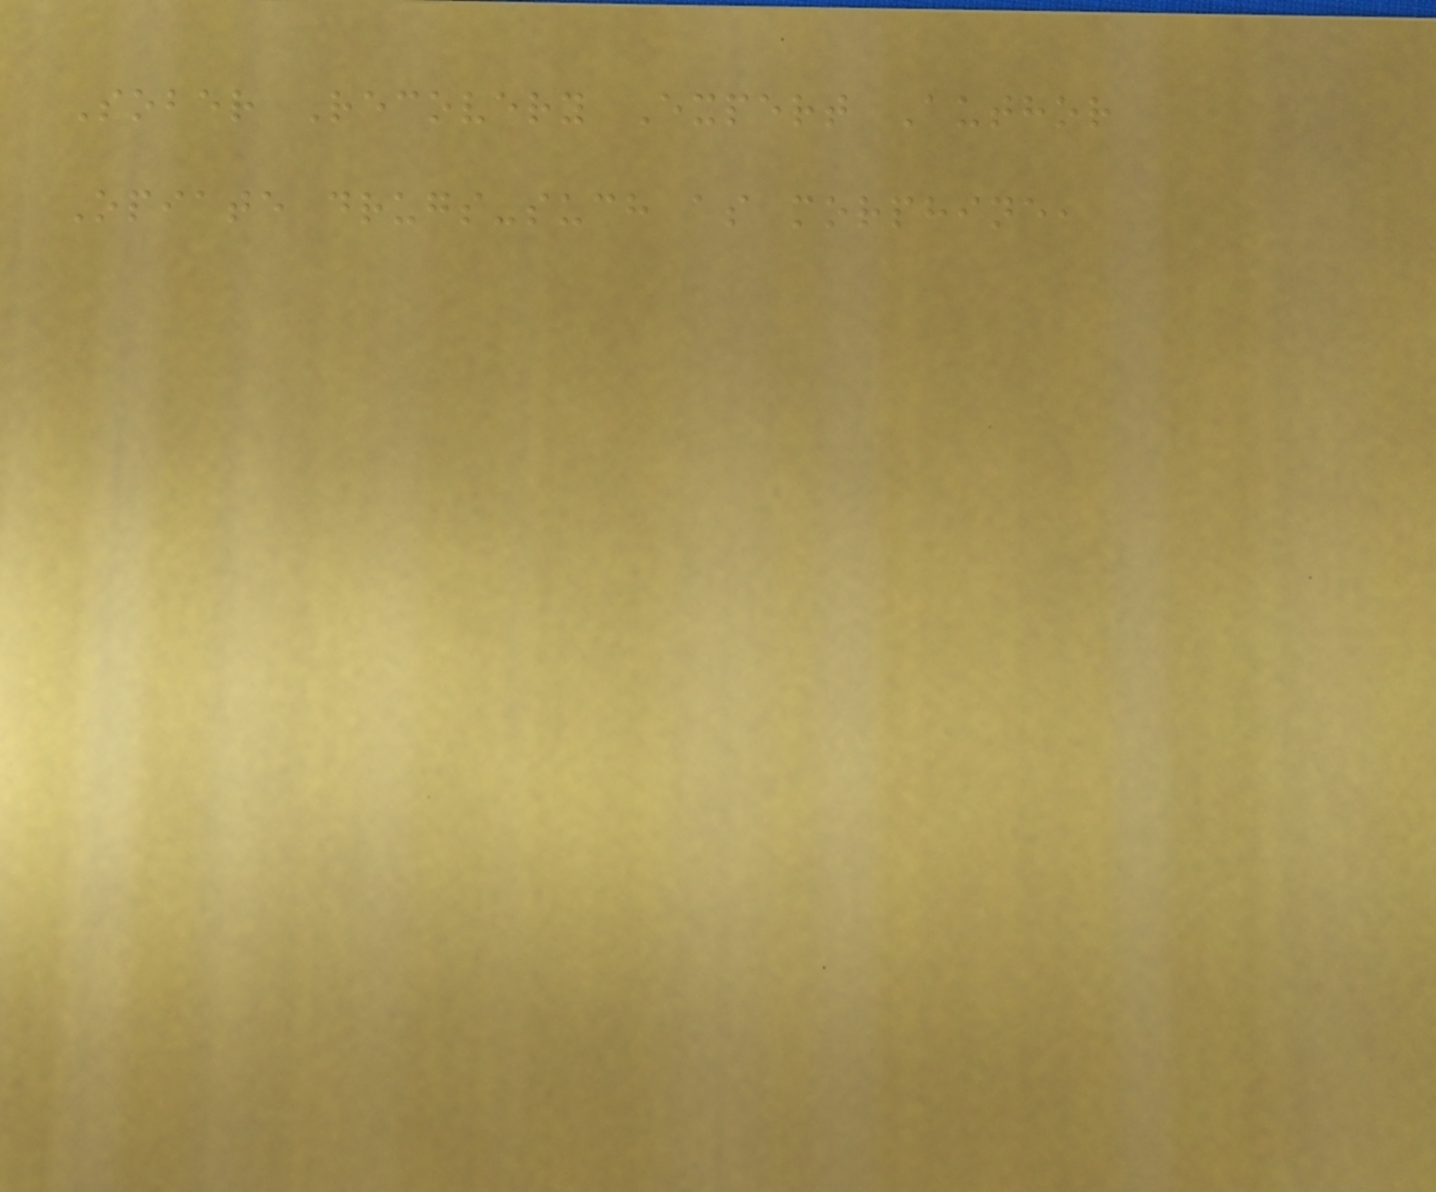Sober Recovery Expert Author
Opiate drugs-such as morphine,
